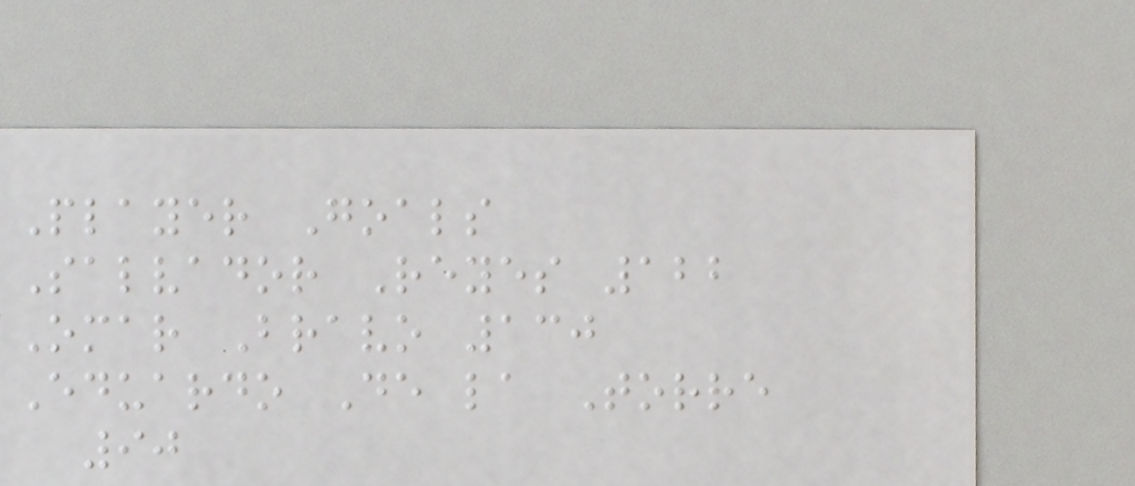Player Goals
Salvador Reyes 122
Omar Bravo 130
Eduardo De la Torre
90
